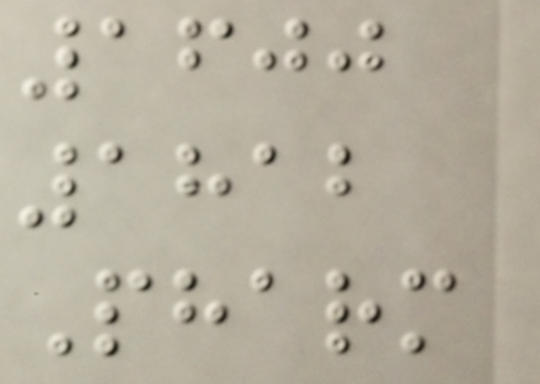1600
1812
Pharm
